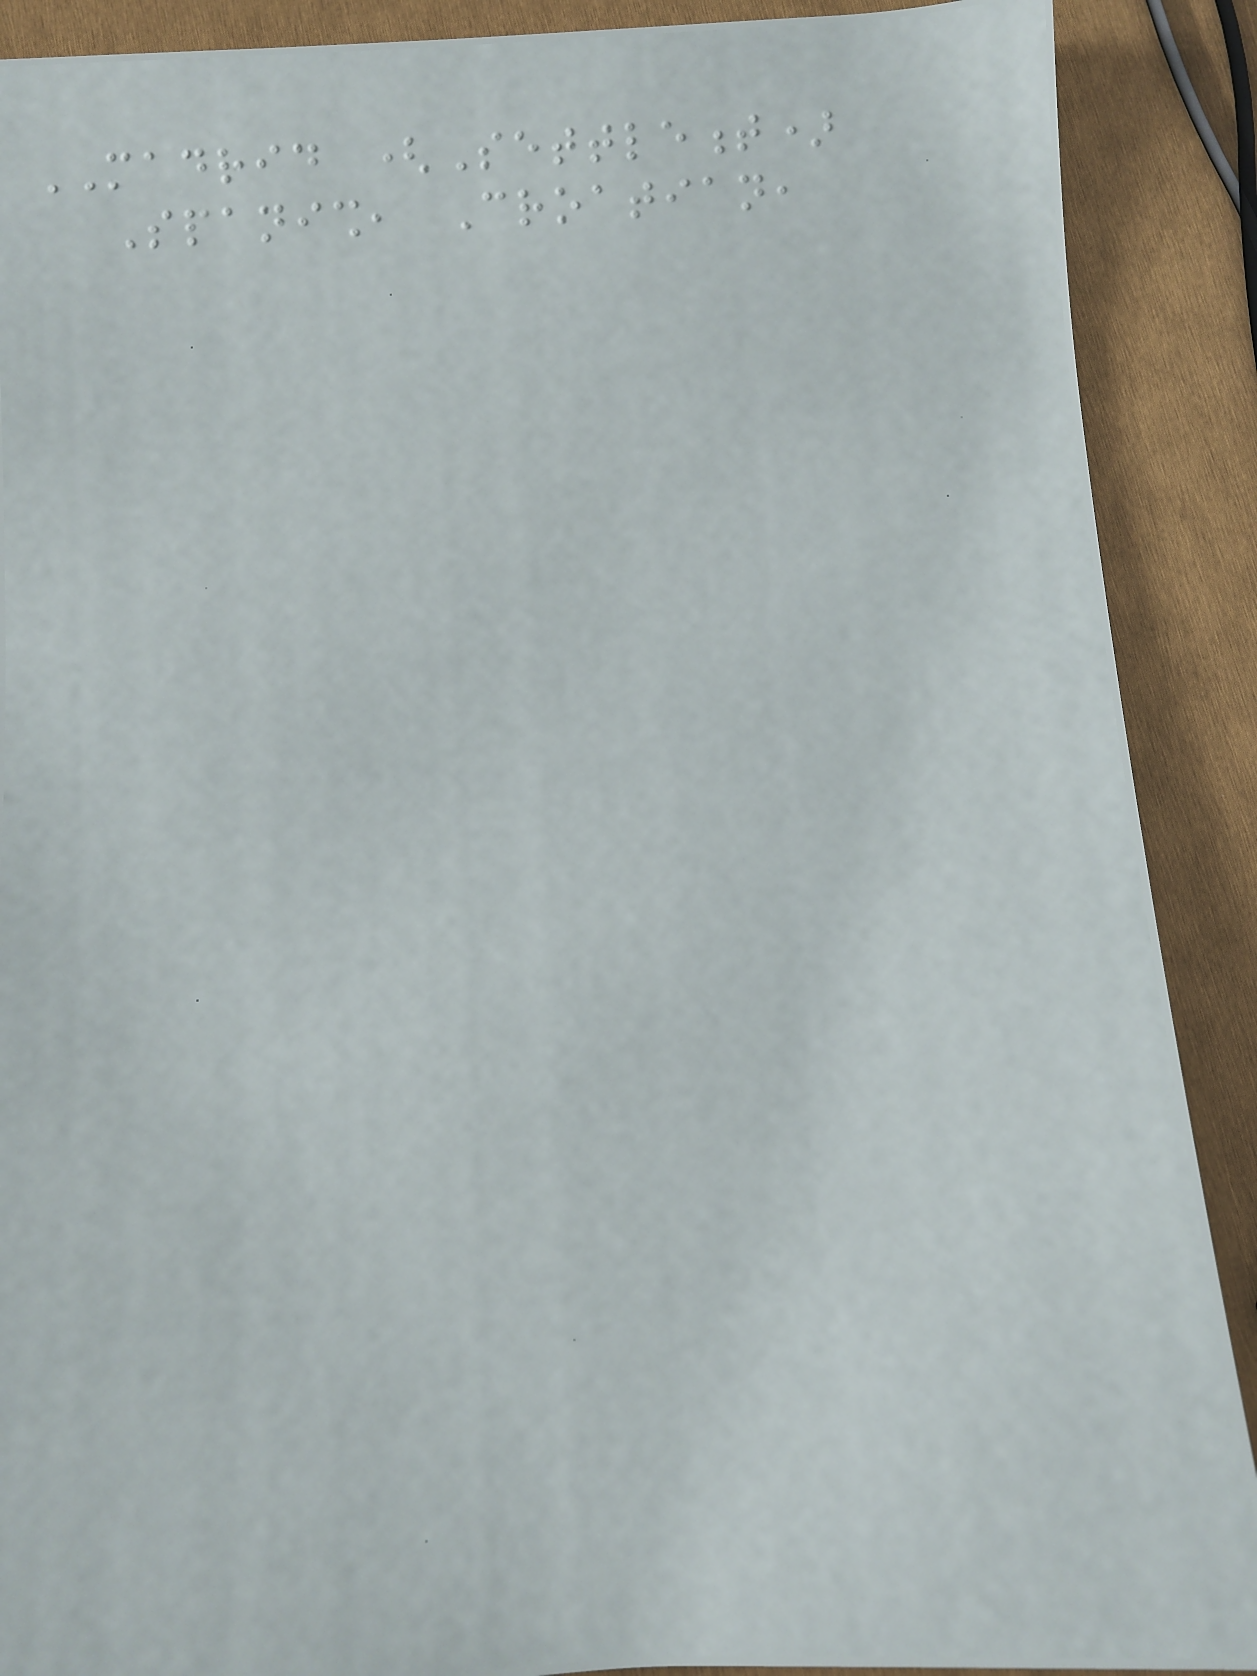MADRID (Settlement)
Spanish, Croatian,
